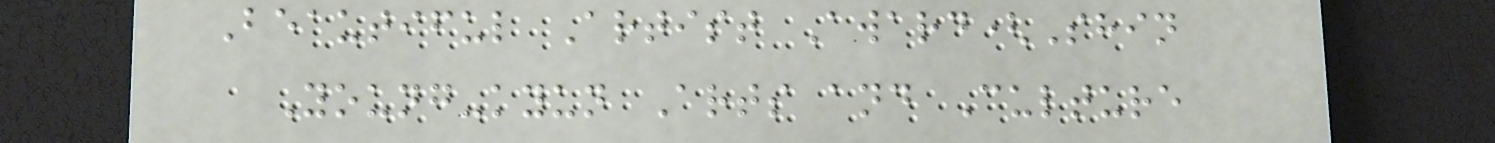Beautiful Artist Award(Shin
Young-kyun Arts and Culture
